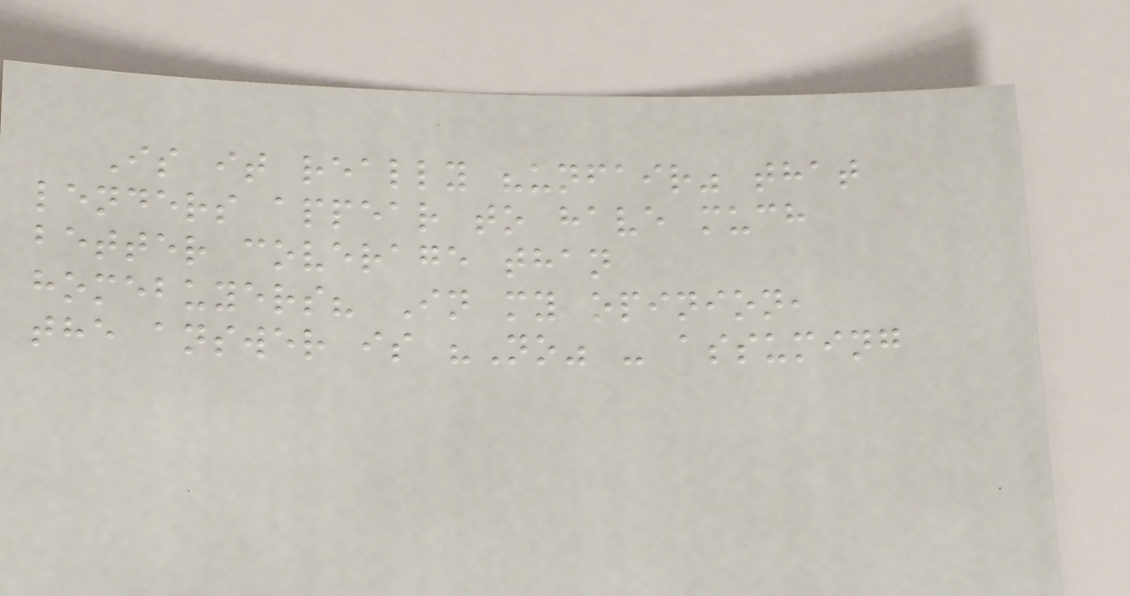Is it really "unfair" that
lenders appear to have much
better coverage than
homebuyers? In my opinion,
the answer is "No" - assuming
